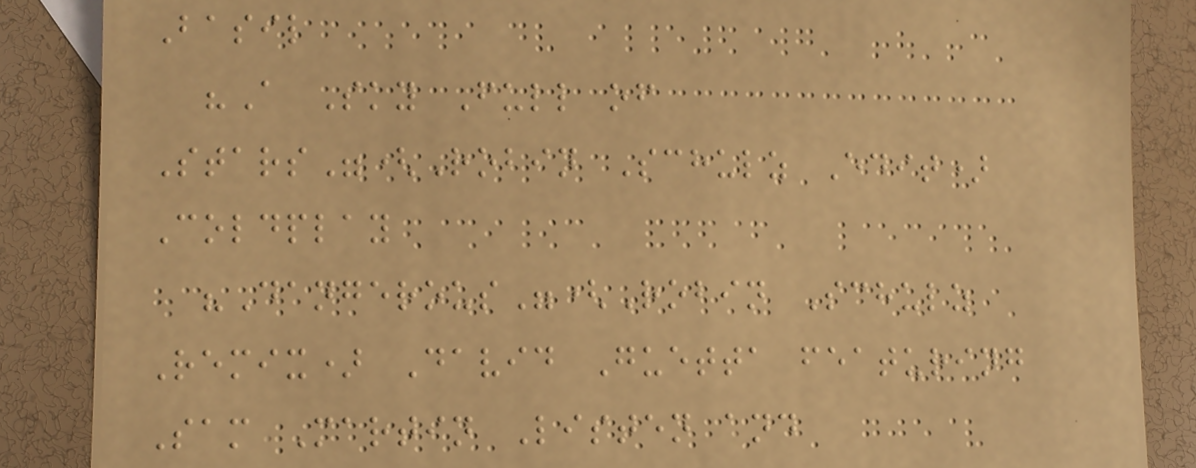Basil
"A Sky Full of
Stars"(Robin Schulz Edit)
Coldplay
"Dangerous"(Robin Schulz
Remix) David Guetta featuring
Sam Martin Listen and
